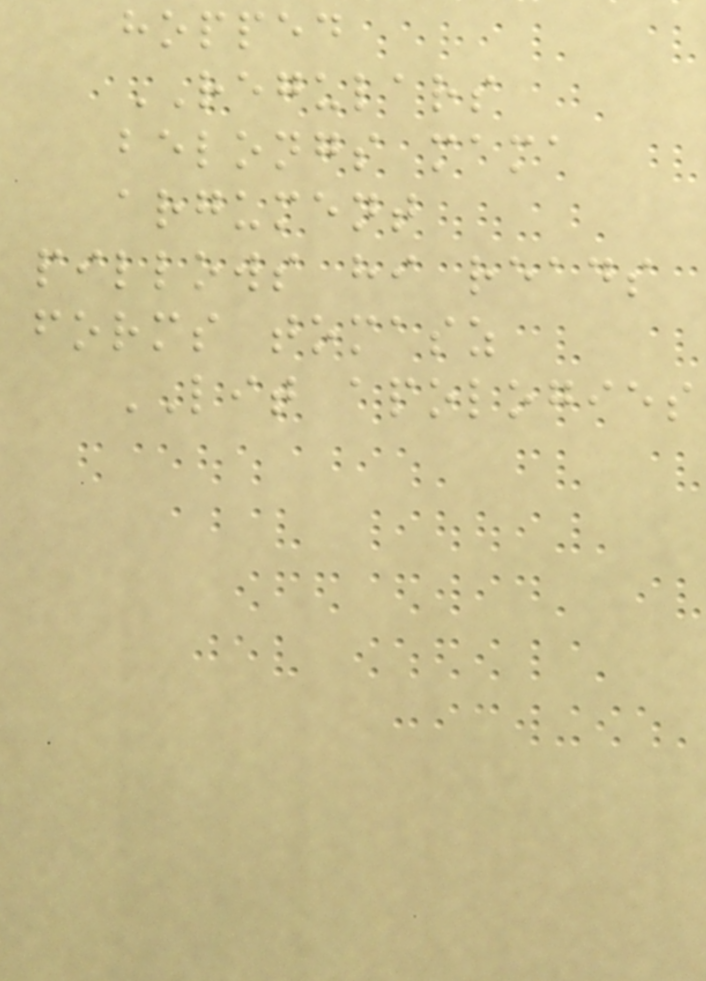hopped
REGULARS
belongs mama
argument
pillows hi reads
forms tomasz
LIT apologies
